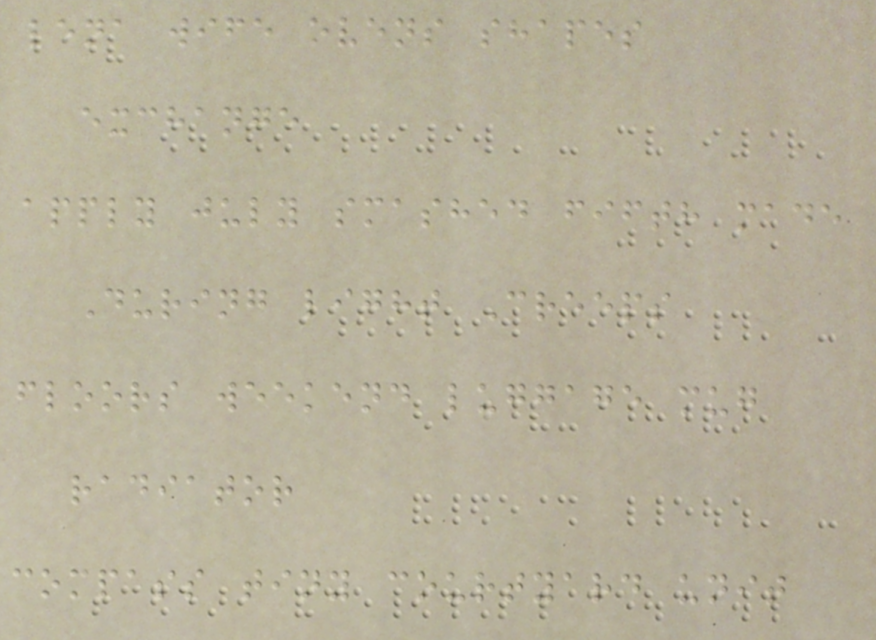lena wife ovens shapes
exchange
apply july smashed fifth made
During light Creeps
floors weekend luggage mug
radiator
compass tiny courtyard unit
